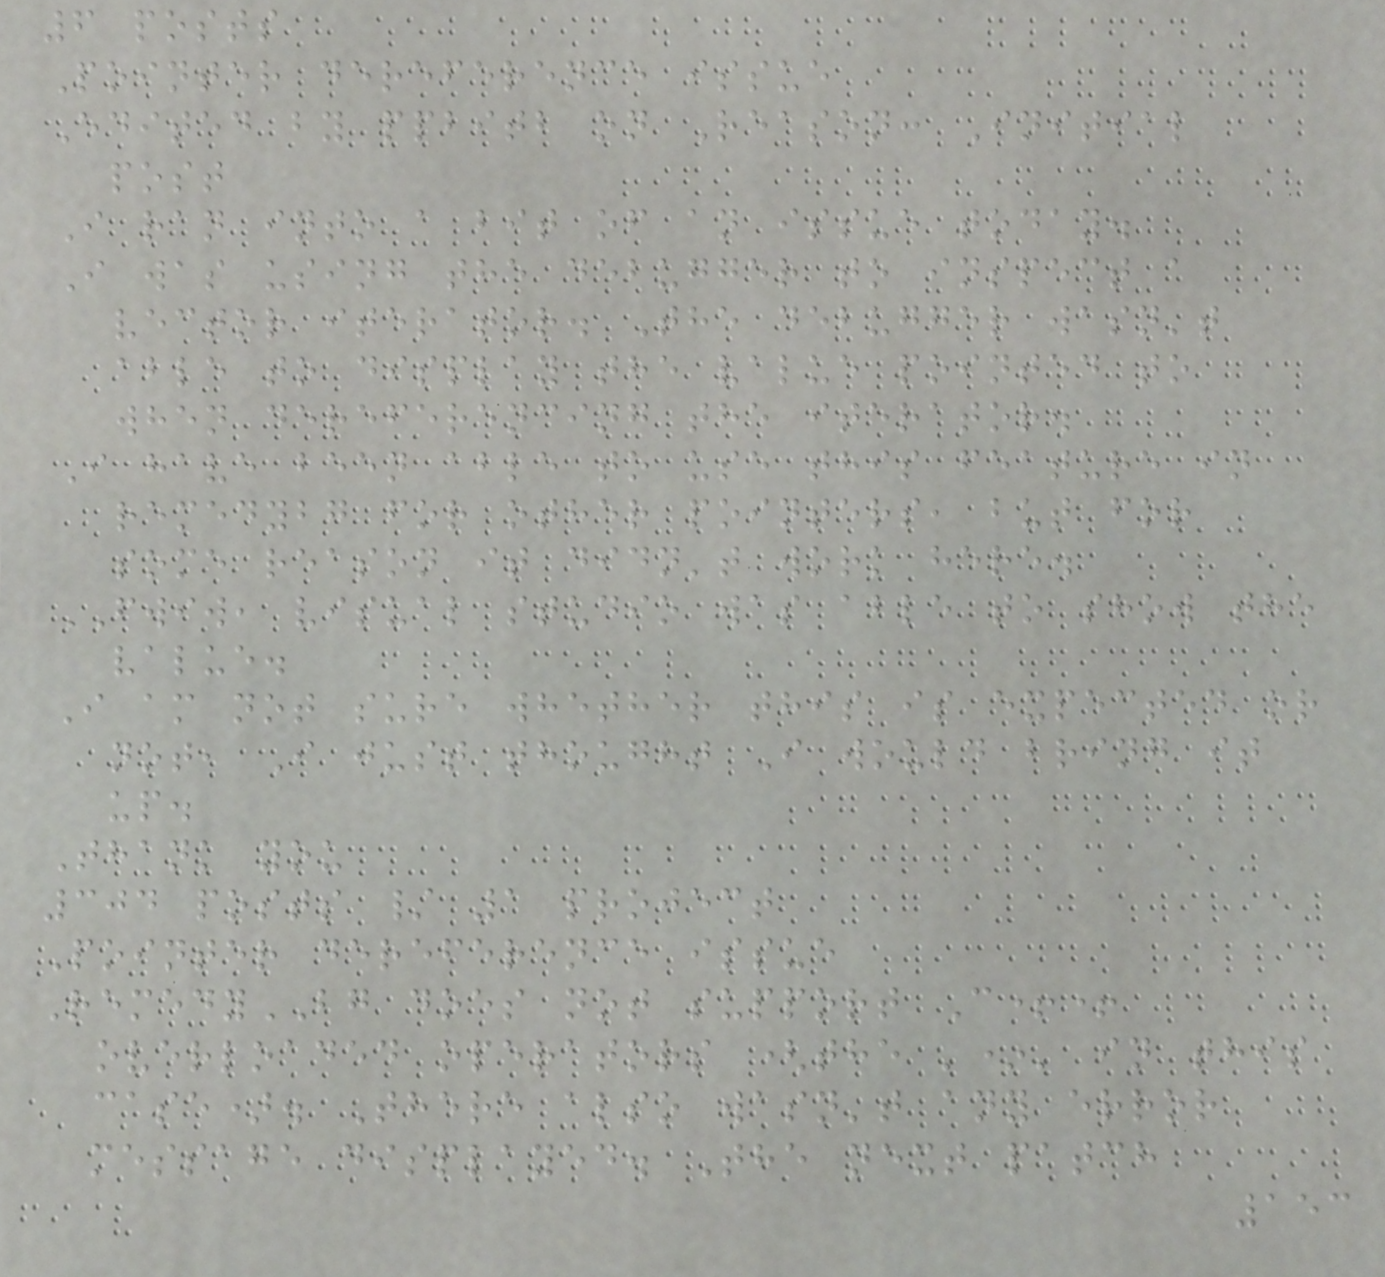6 posts
Pointer dereference issue
Edited by ppbitb on Reason: Initial
post
I ran into a bit of an issue today.
I was using the debugger to inspect a
vector iterator. The debugger wasn't
able to display the value pointed to
when dereferencing the iterator.
I have been able to use this feature in
remedybg for other pointers, but for
some reason it didn't work here.
FWIW, visual studio was able to show the
value.
I am not sure whether this is expected or
not, I just thought I would bring it
up.
Thank you
304 posts / 1 project
Pointer dereference issue
RemedyBG does not support C++
overloaded operators (the '*' in this
case). There also wasn't any error
message displayed. The next patch
153
